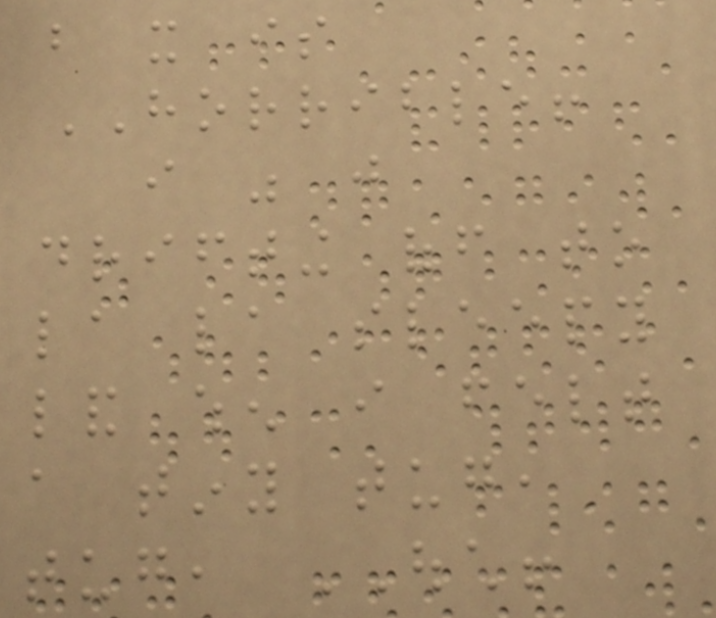but it is
HORRIBLE!
i was just
drifting off to
la la sleepy
land when i felt
a tiny tug,
tug, OUCH!
